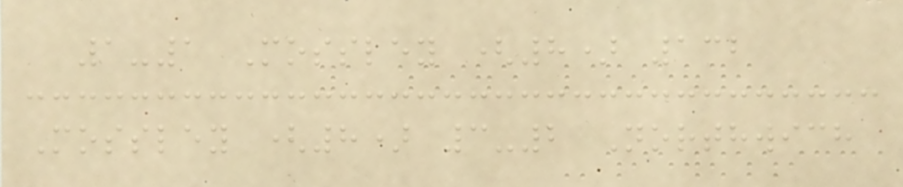1-1 Mossley (8) 132
Mossley (8) 3-2 Northwich
